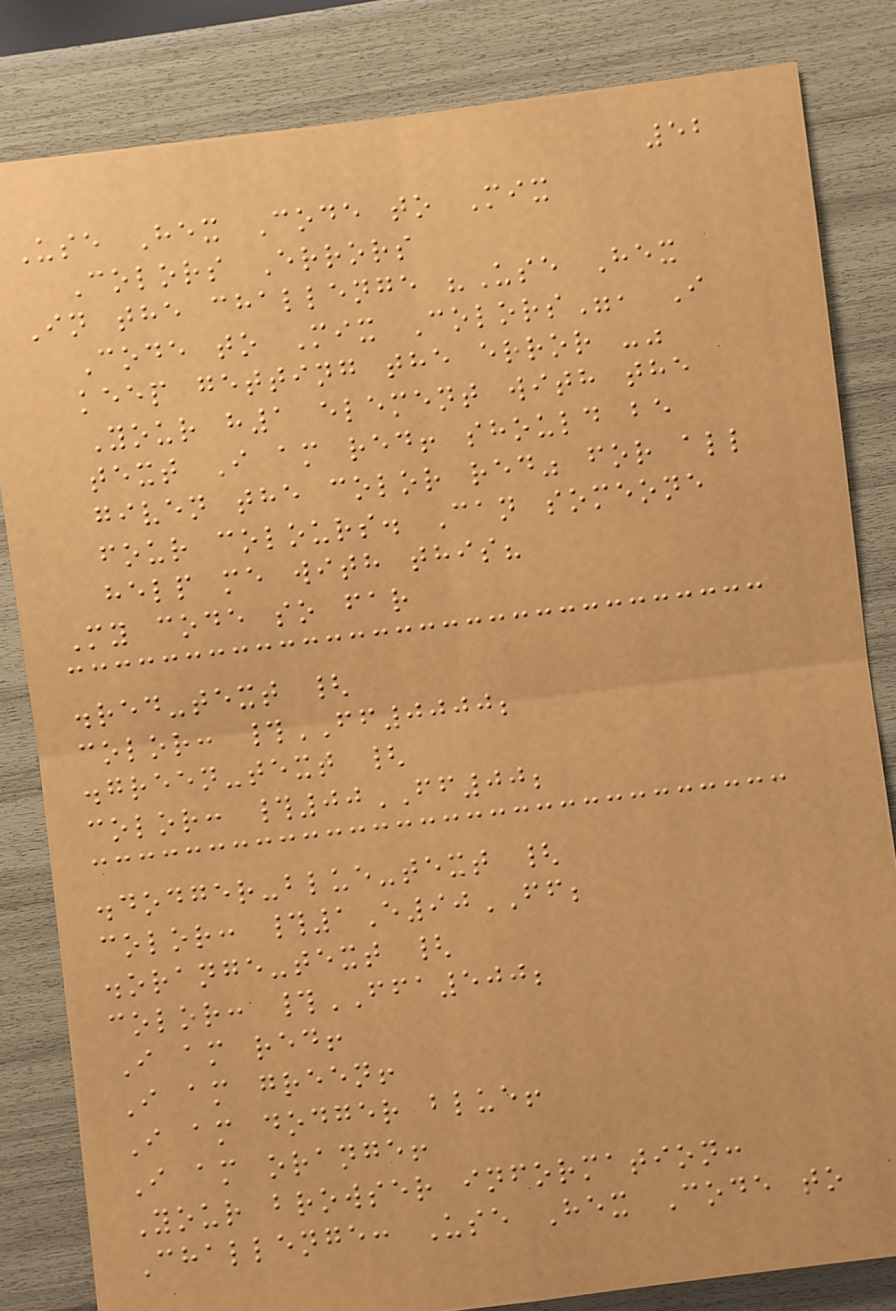52
Use Hex Code to Mix
Colors Errors
In the challenge "Use Hex
Code to Mix Colors", I
keep getting the error -"
Your h1 element with the
text I am red! should be
given the color red" for all
four colours. Can someone
help me with this?
My code so far
.red-text {
color: #FF0000;
.green-text {
color: #00FF00;
.dodger-blue-text {
color: #1E90FF;
.orange-text {
color: #FFA500;
I am red!
I am green!
I am dodger blue!
I am orange!
Your browser information:
Challenge: Use Hex Code to
